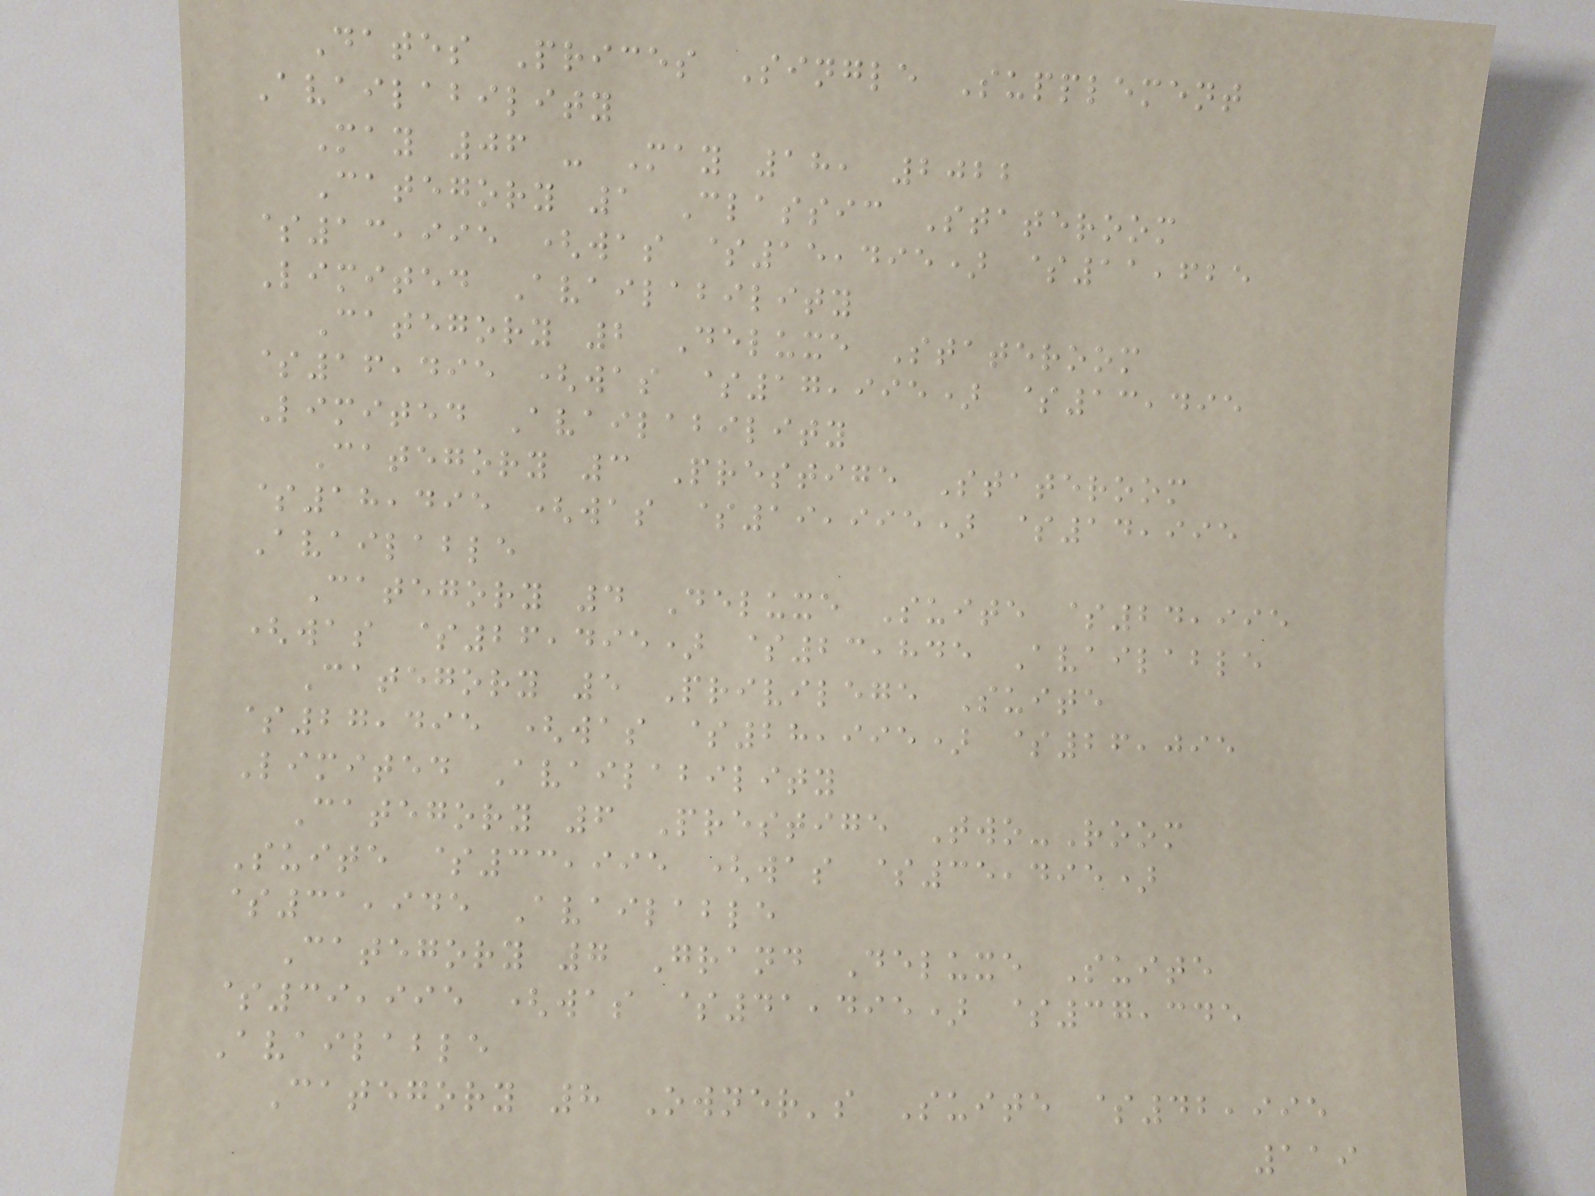Dates Prices Single Supplement
Availability
May 06 - May 18, 2022
Category 1 Classic Stateroom
$13,995 (was $15,495) $11,625
Limited Availability
Category 2 Deluxe Stateroom
$16,495 (was $17,995) $13,495
Limited Availability
Category 3 Prestige Stateroom
$18,495 (was $19,995) $14,995
Available
Category 4 Deluxe Suite $24,995
(was $26,495) $23,845 Available
Category 5 Privilege Suite
$27,495 (was $28,995) $26,095
Limited Availability
Category 6 Prestige Two-Room
Suite $33,995 (was $35,495)
$31,945 Available
Category 7 Grand Deluxe Suite
$39,995 (was $41,495) $37,345
Available
Category 8 Owner's Suite $42,995
119
